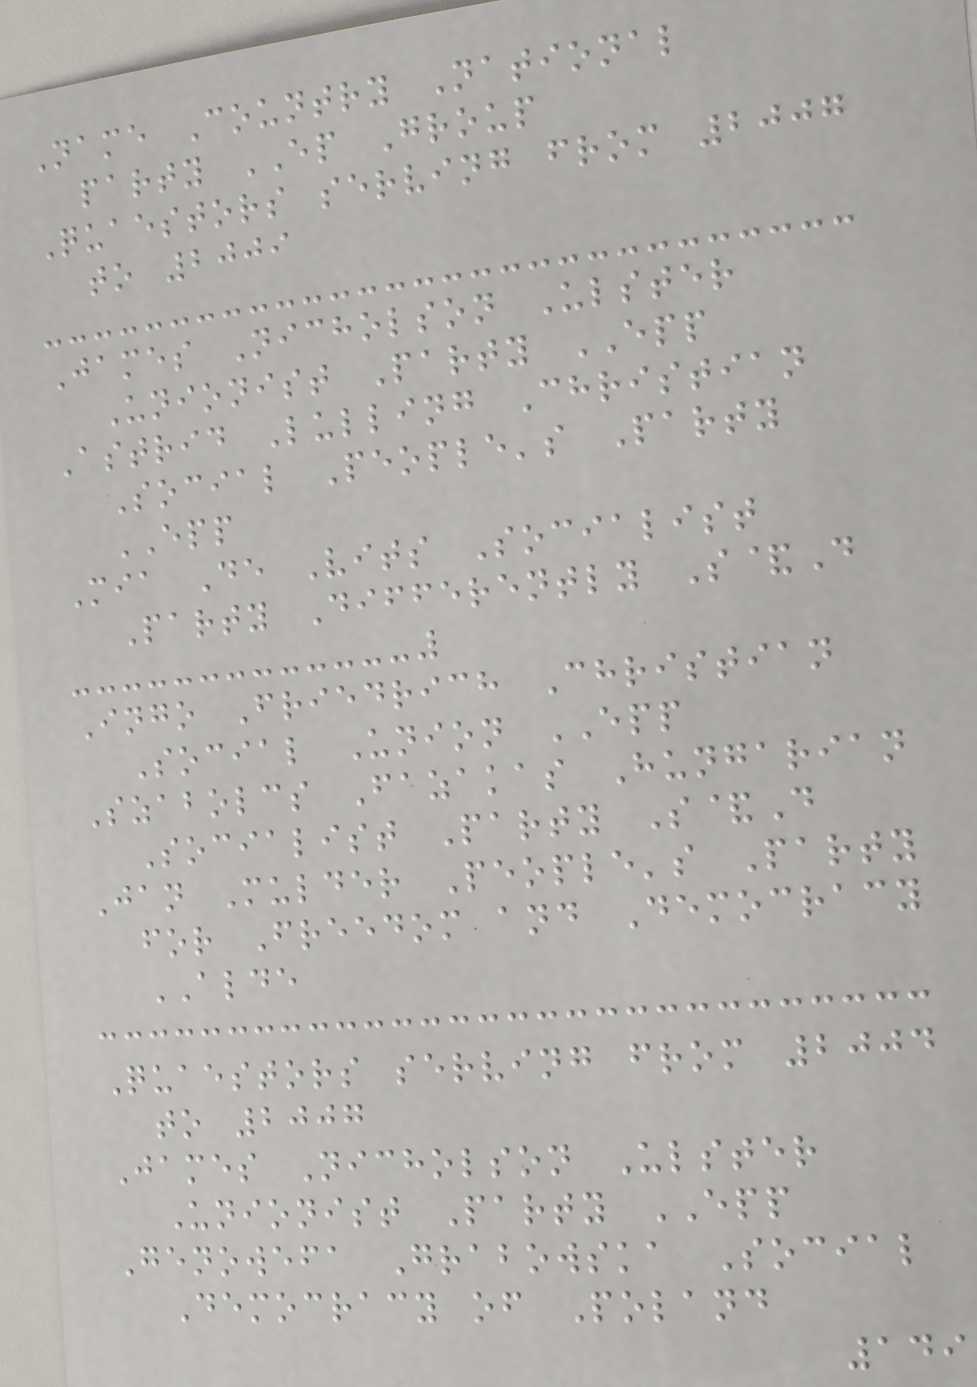Name Country National
party EP Group
Quaestors serving from 2007
to 2009
James Nicholson Ulster
Unionist Party EPP
Astrid Lulling Christian
Social People's Party
EPP
Mia De Vits Socialist
Party Differently S&D
Ingo Friedrich Christian
Social Union EPP
Szabolcs Fazakas Hungarian
Socialist Party S&D
Jan Mulder People's Party
for Freedom and Democracy
ALDE
Quaestors serving from 2004
to 2007
James Nicholson Ulster
Unionist Party EPP
Genowefa Grabowska Social
Democracy of Poland
149
